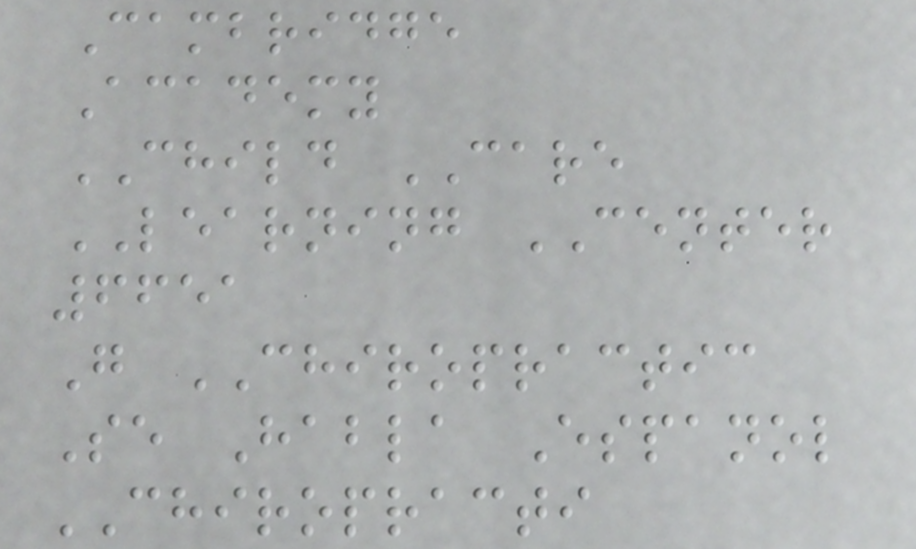Cambridge
Academy
CHILD CARE
LEARNING CENTER
6651
G CHIROPRACTIC
Se Habla Espanol
CHIROPRACTI
